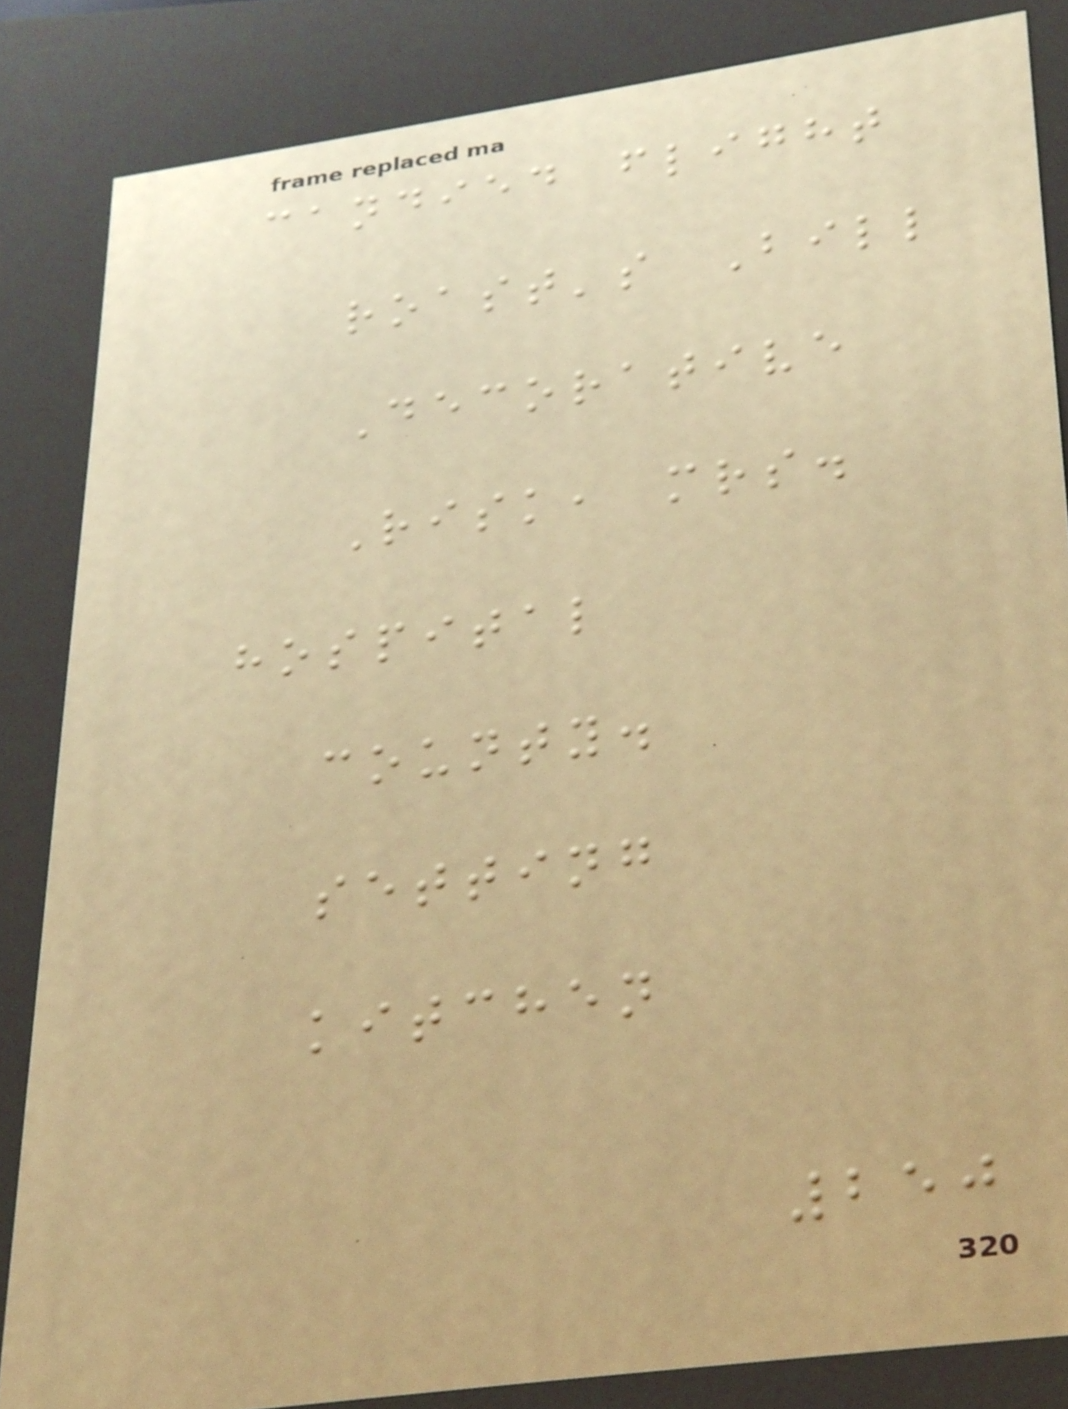candied flight
roast's Bill
Decorative
Risk, mrs.
hospital
county.
setting
kitchen
250
